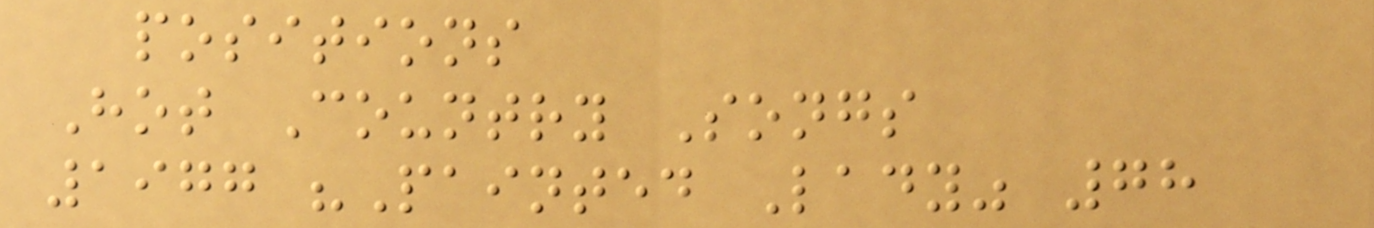positions
Hot Country Songs
1977 "Painted Lady" 78
